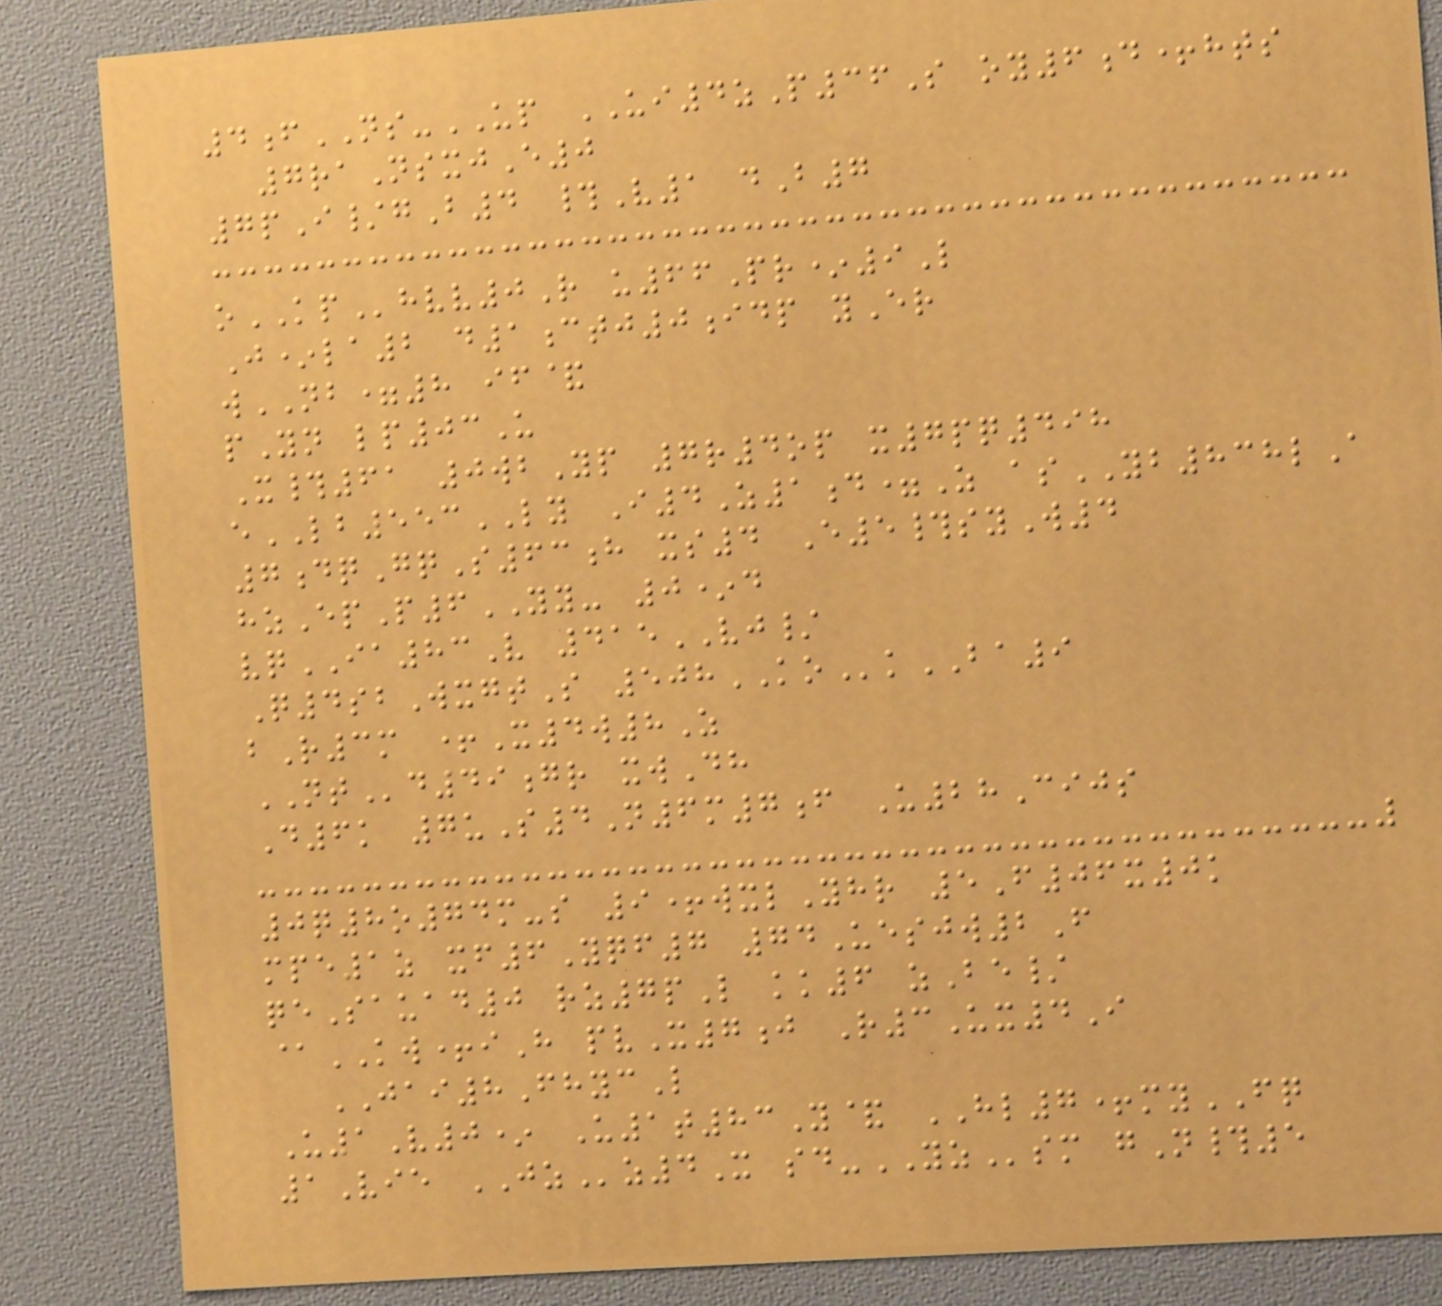4fNS-UP UI4zP36S oy6d+hts
7raNsxjE0
7pI/gB4 #V1 dB7
oKPhvv0R u66Pr*9L
J*la2 d1ctj0idp yEr
wNB=8 if&
pYn lp03U
X#61 0wbYp 7r4op x7pq498
eLB553LY I4Z1d=Z asYB838lA
7dqGqS63h xs4 E5#syW4
hzEpP6YY- 0*d
vqIA83V 415VJ/
Q4sbWxgtS 508KOkBA9
bR3m +X4w8Z
NTd49gr xwDh
D6k 7uS4N6m7f U28Cijs
0q8o74m-s 9+wxlYhr 5F06x0k
mpe1z xf6Yqf7 74Uesjw2F
qeSauad0 rz7pL kk6 zBe/
@KW+iH pvX7j R3Ux4I
JAI8FhycL
U1V0* U1t83Y& HL7+myFQ
1Vie JZz4X sd-YZsm gN#5
